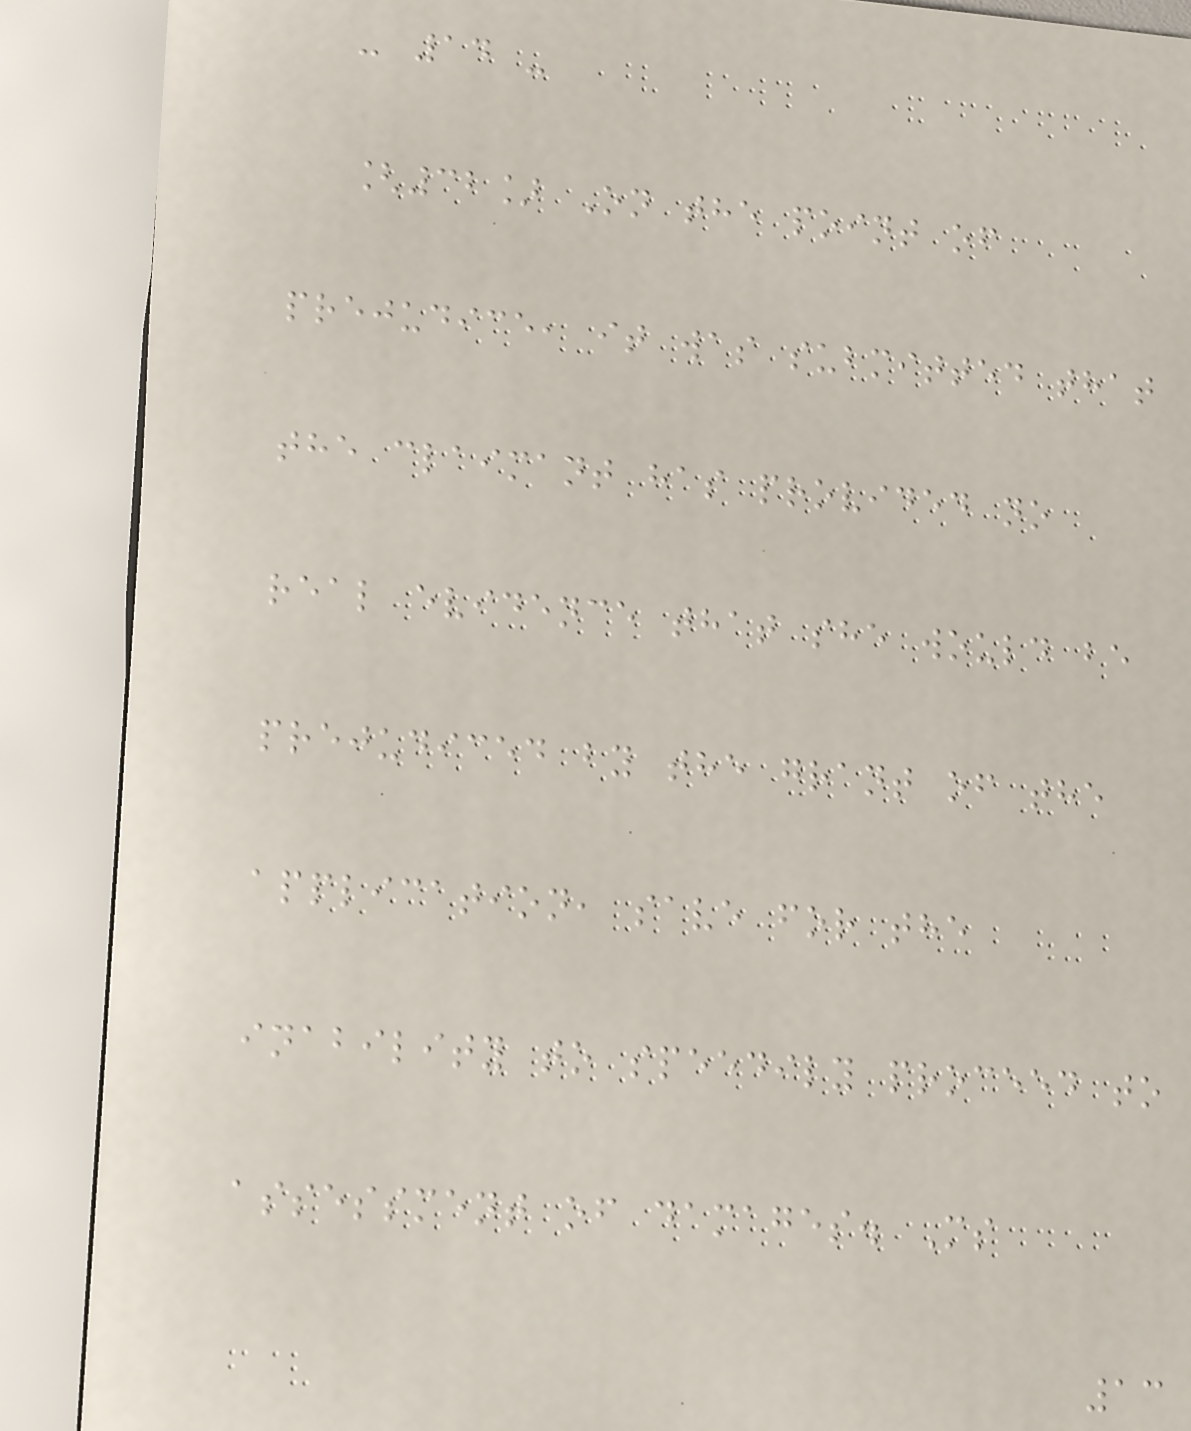- 14 -
[32] On the point of
prejudice, it was submitted that
the claimant has provided no
real evidence that she would be
prejudiced by the grant of the
application, save for the
inability to speedily proceed to
assessment of damages. Ms
13
